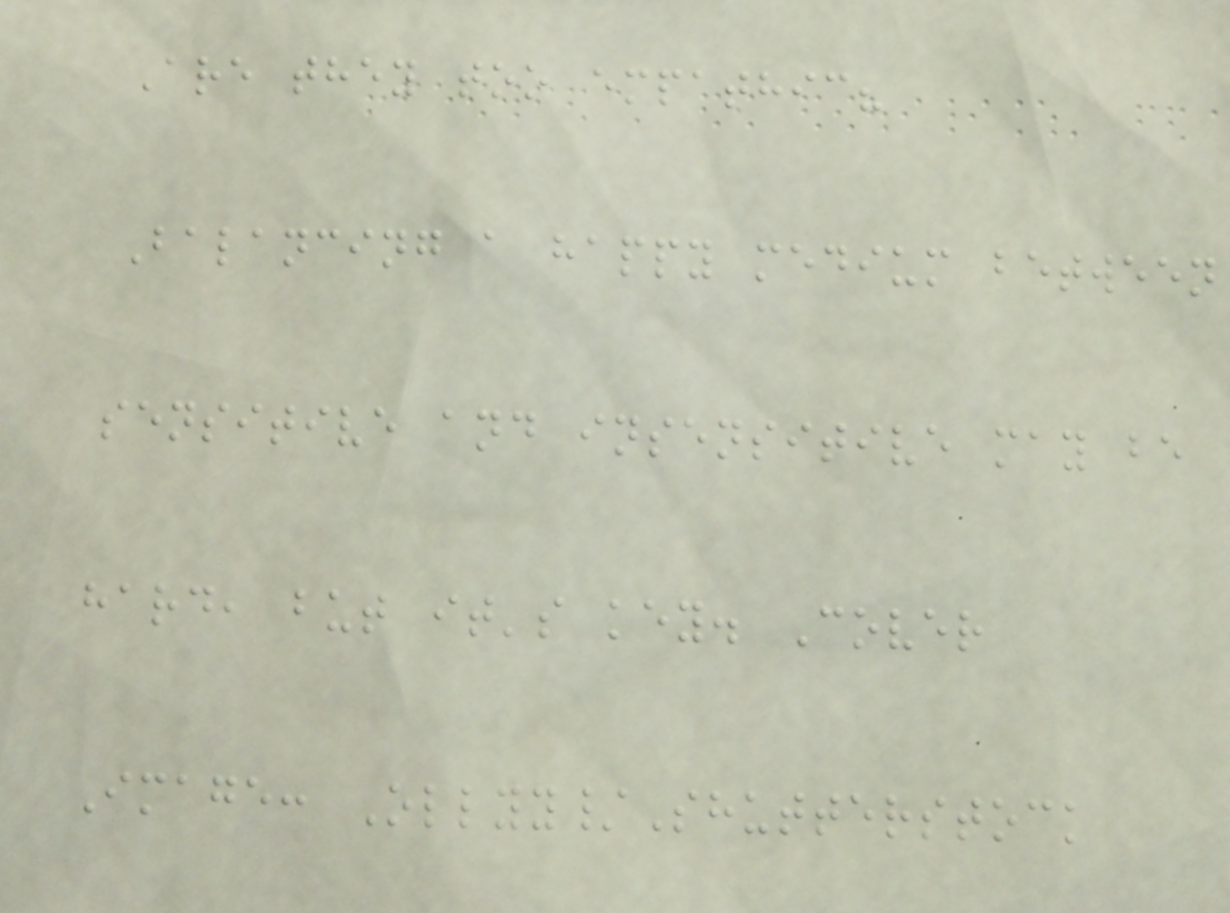Are they too empathic?
Balancing a happy medium between
sensitive and insensitive may be
hard, but it's key. Cover
Image: Ollyy/Shutterstock
